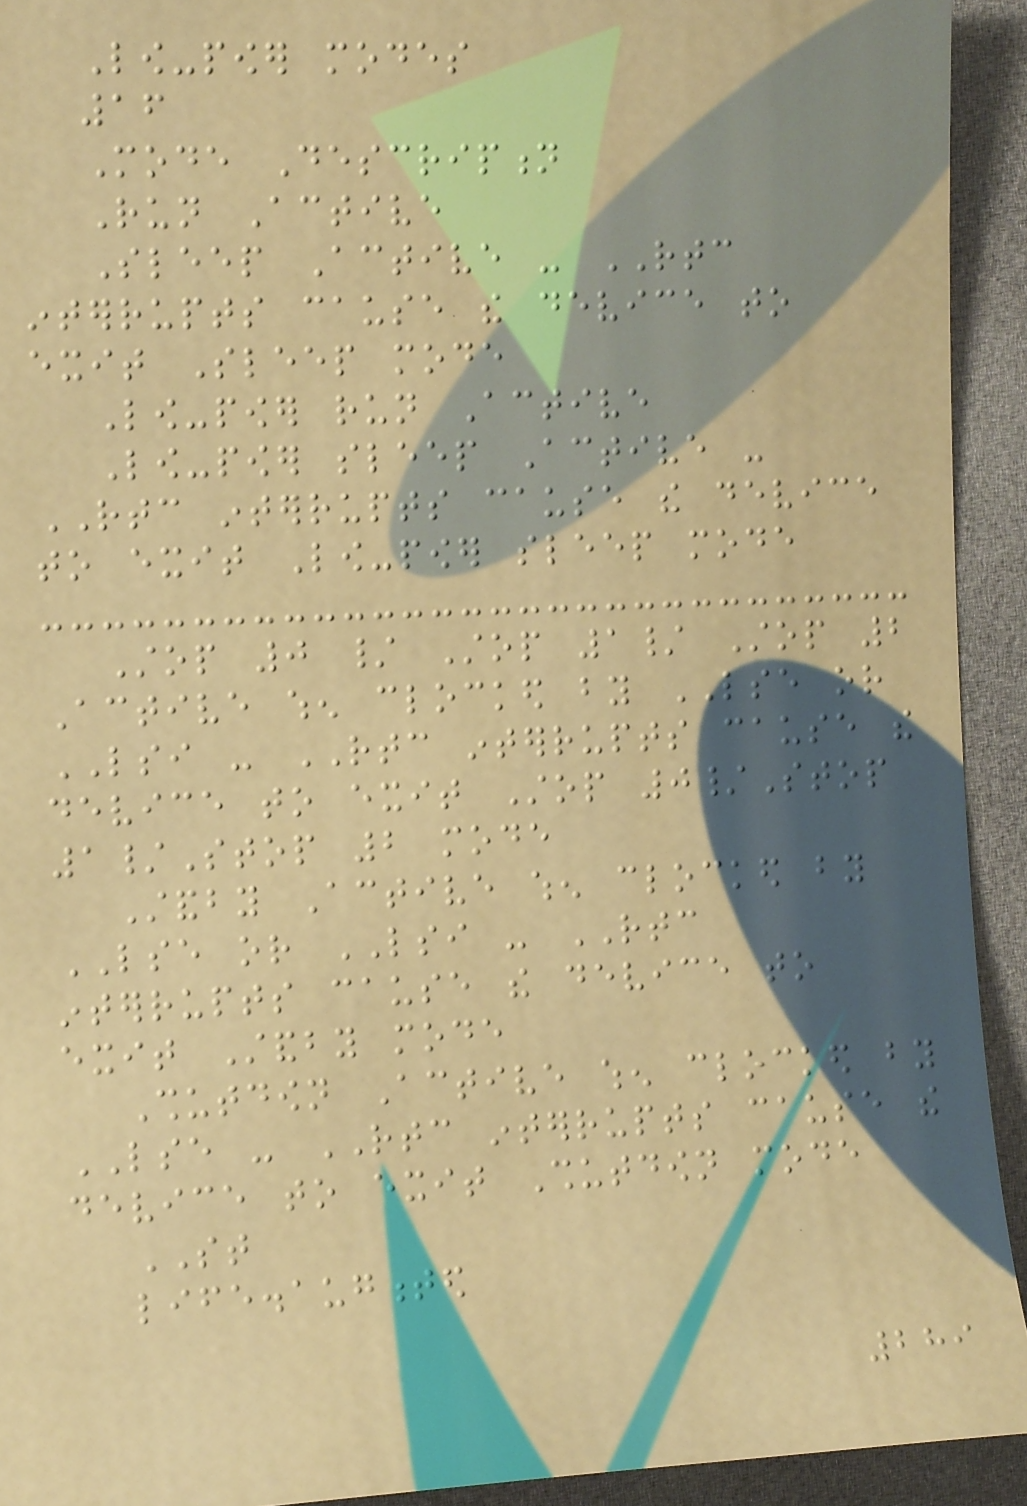Low-power modes
16
Mode Description
Run Active
Sleep Active - RTC
interrupts cause the device to
exit Sleep mode
Low-power run Active
Low-power sleep Active -
RTC interrupts cause the device
to exit Low-power sleep mode
Stop 0 / Stop 1/ Stop 2
Active when clocked by LSE or
LSI - RTC interrupts cause the
device to exit Stop 0/Stop
1/Stop 2 mode
Standby Active when clocked by
LSE or LSI - RTC
interrupts cause the device to
exit Standby mode
Shutdown Active when clocked by
LSE - RTC interrupts cause the
device to exit Shutdown mode
ST
life.augmented
289
